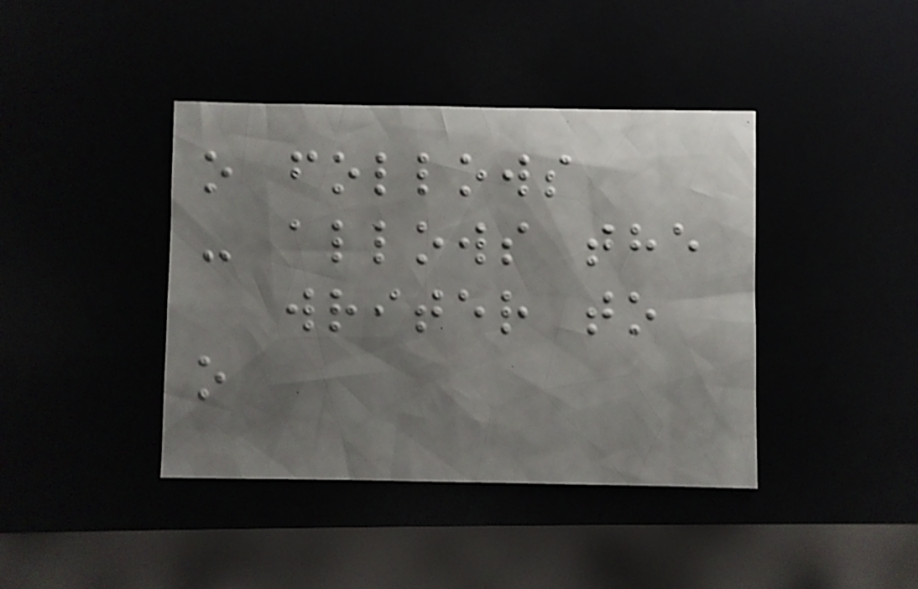o follows
- allows the
writer to
o
